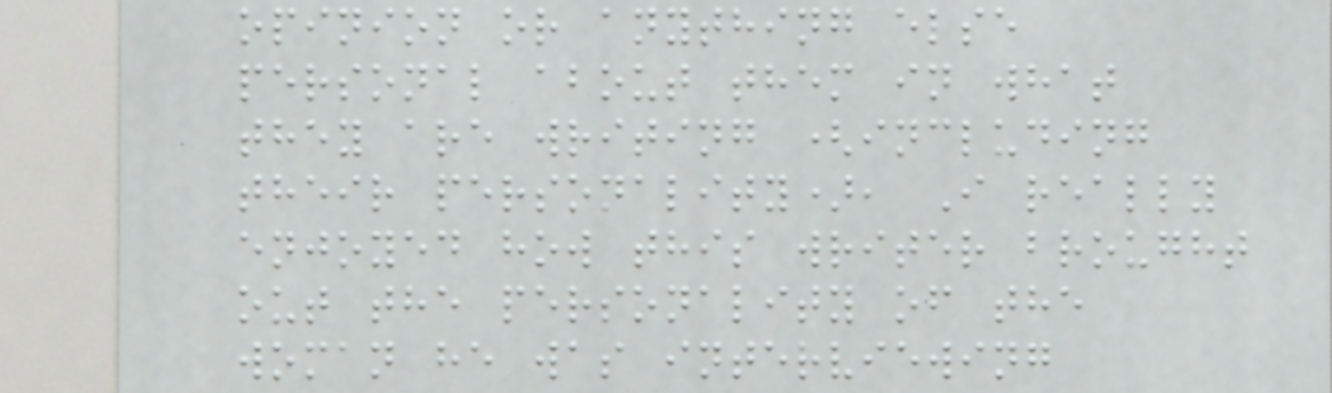opinion or anything else
personal about them in what
they are writing (including
their personality), I really
enjoyed how this writer brought
out the personality of the
woman he was interviewing
